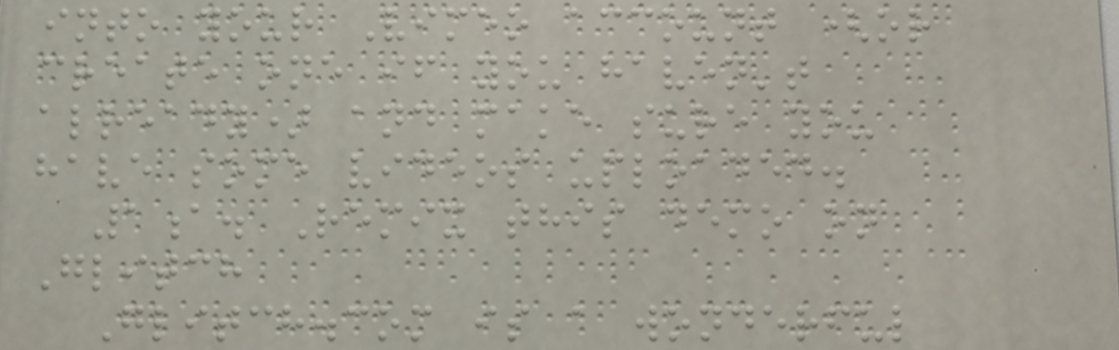into your Vimeo account (or
create one if you haven't
already) and make sure you
have some videos uploaded.
1a. Remix this demo on
Glitch
Glitch.com is a wonderful
